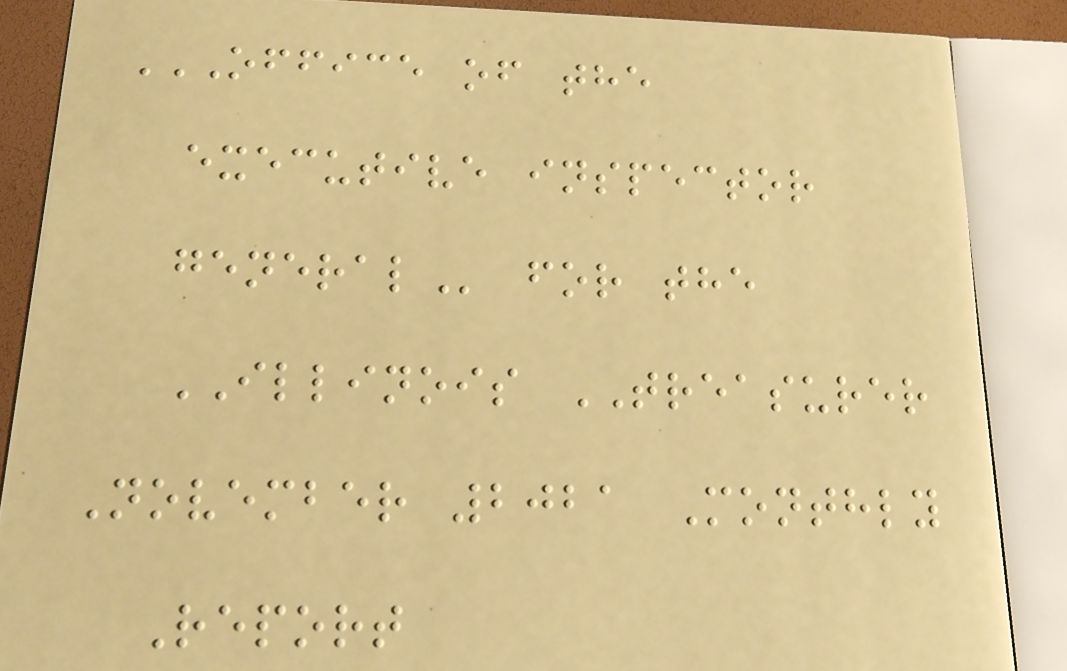OFFICE OF THE
EXECUTIVE INSPECTOR
GENERAL for the
ILLINOIS TREASURER
November 2021 Monthly
Report
